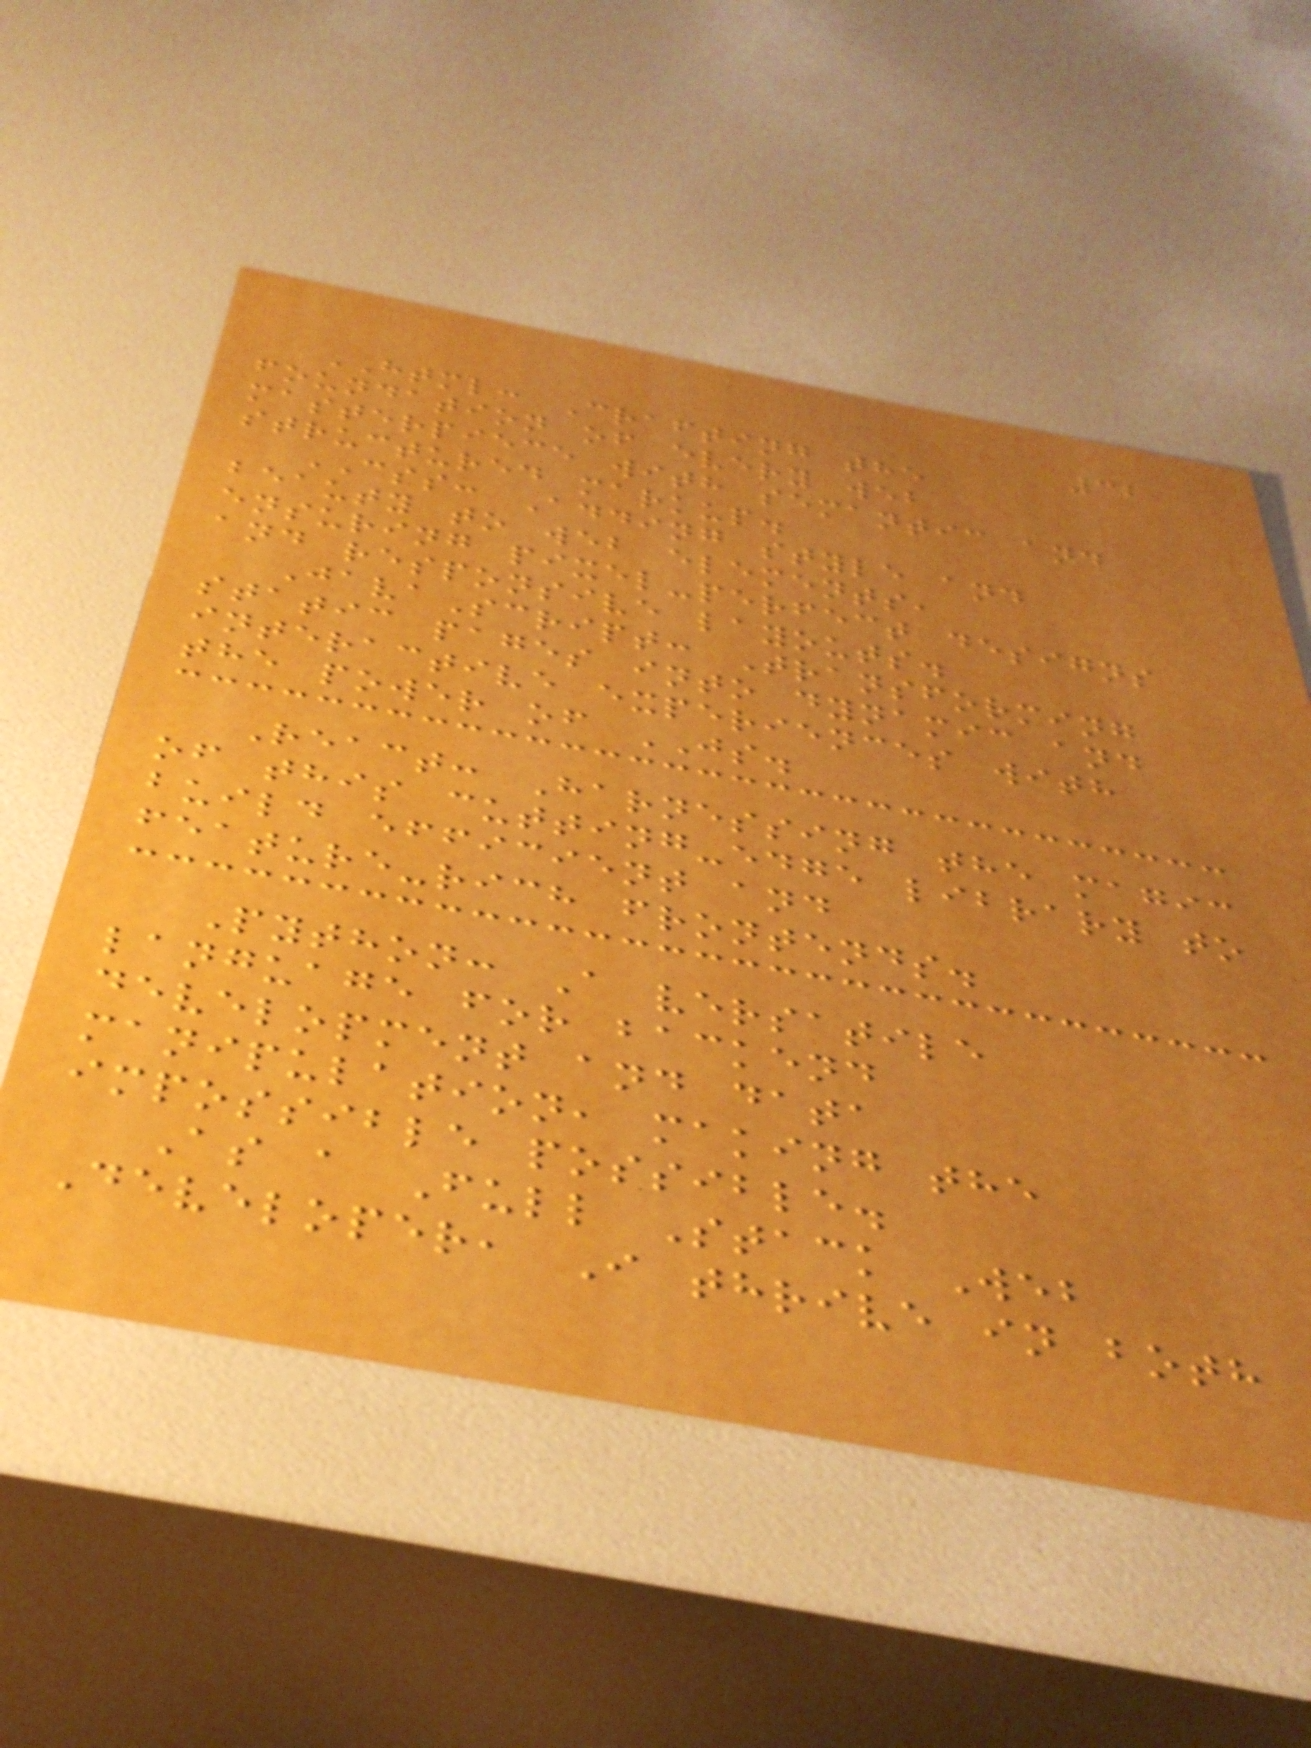32
HTML: Crafting the
foundation of every web
masterpiece with semantic and
structured markup.
CSS: Adding style and
beauty to web elements,
ensuring pixel-perfect designs
and responsive layouts.
JavaScript: Transforming
static pages into dynamic and
interactive experiences with
the power of JS.
React: Harnessing the magic
of this cutting-edge library to
build efficient and
feature-rich frontends.
Python: A versatile
language for backend
development and data
manipulation, making the
impossible possible.
As a Full Stack Web
Developer, I thrive in both
